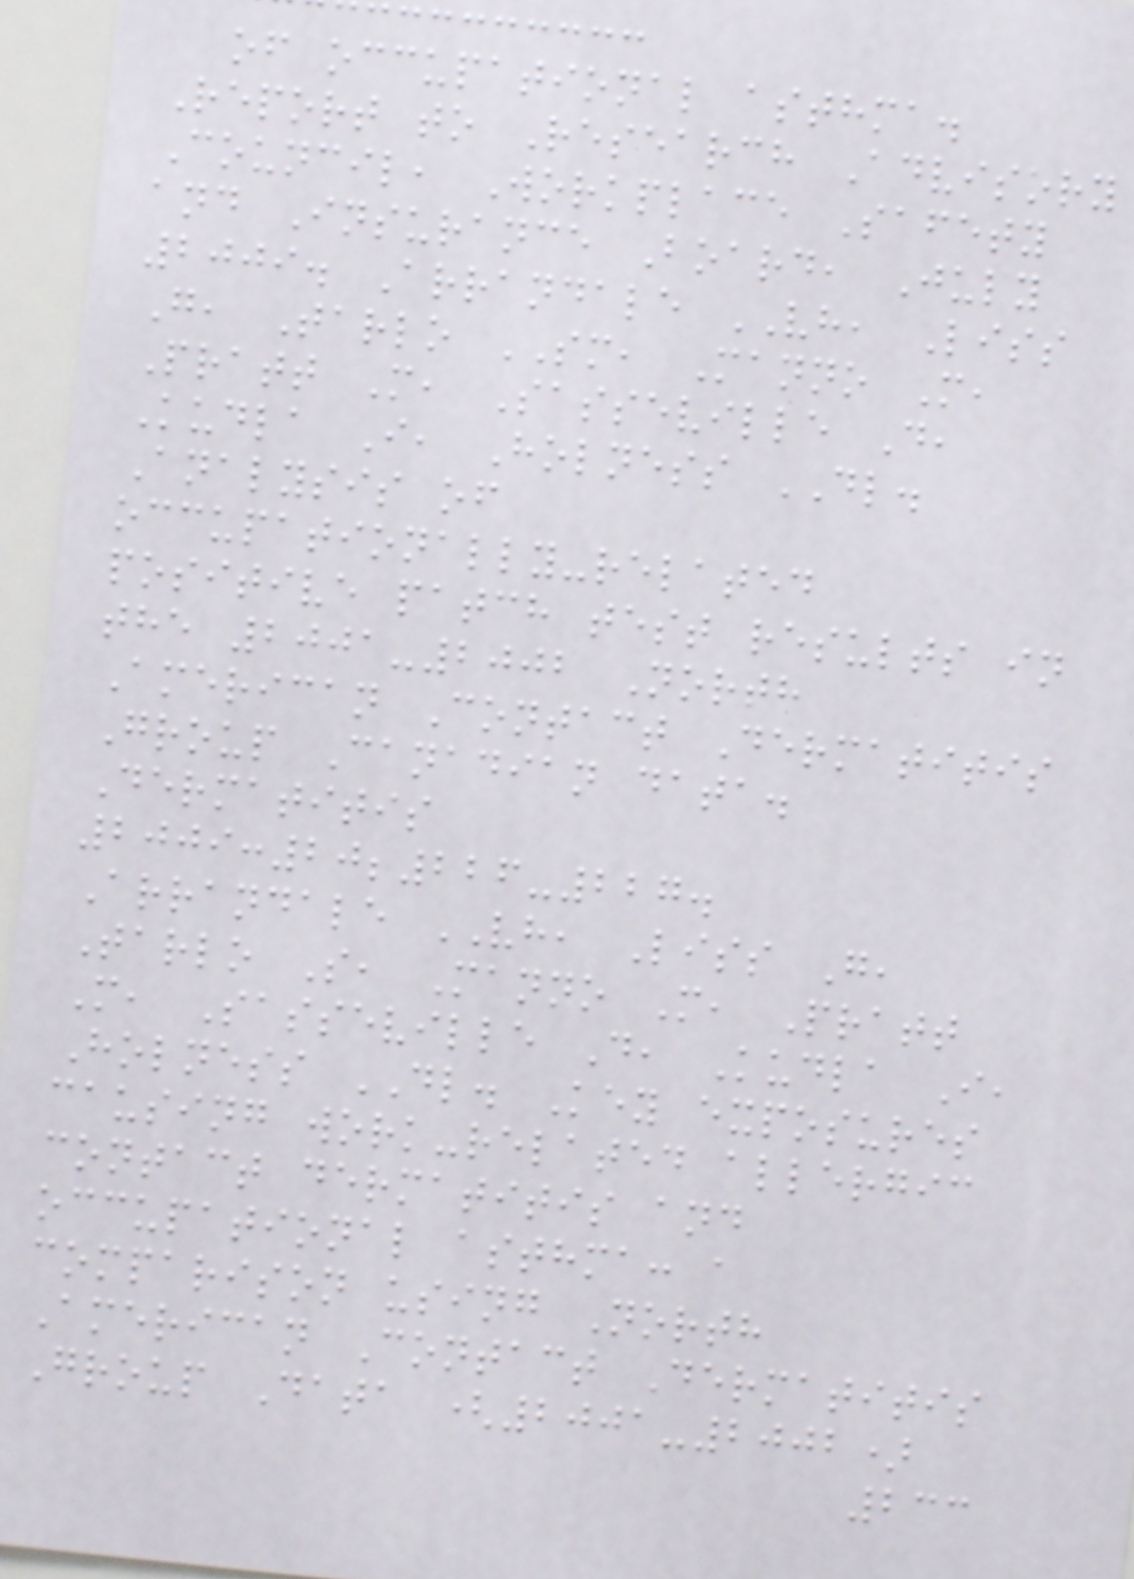of occupational asthma.
Report to Research Advisory
Council, Workplace Safety
and Insurance Board, July
2009. Arrandale VH, Liss
G, Tarlo SM, Manno M,
Pratt M, Sasseville D,
Kudla I, Holness DL.
Analysis of
occupationally-related
positive patch test results in
the 2001-2002 North
American Contact Dermatitis
Group Canadian data.
Dermatitis
2009:20;226-227.
Arrandale VH, Liss G,
Tarlo S, Manno M, Pratt
M, Sasseville D, Kudla I,
Holness DL. Key exposures
causing work-related allergic
contact dermatitis and
occupational asthma: a
comparison using North
American Contact Dermatitis
Group Data (2001-2002)
233
